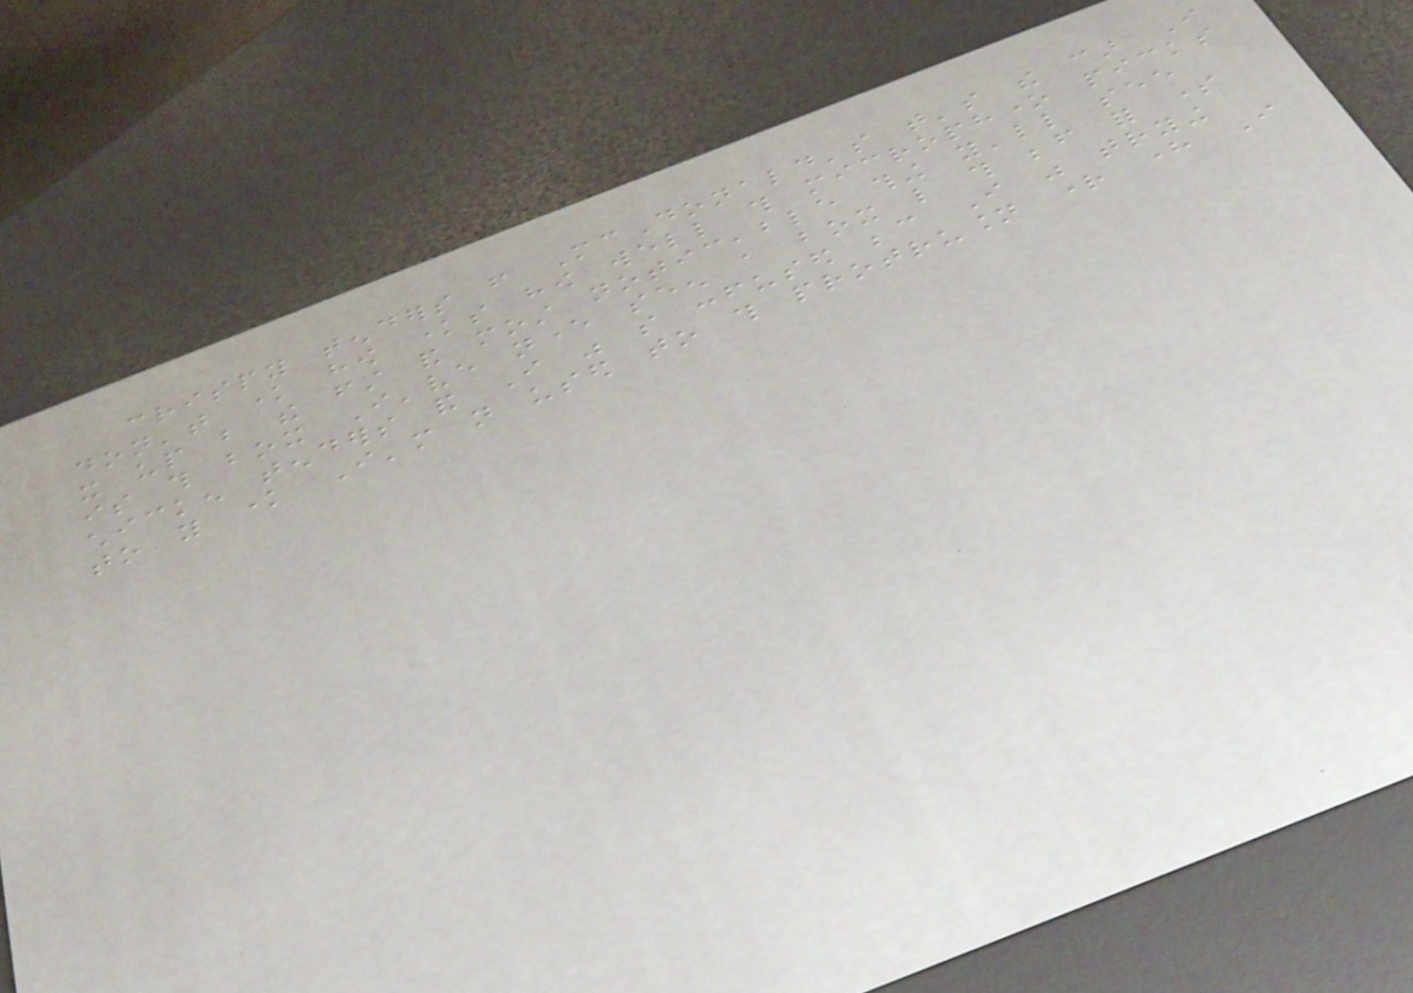crispy tenders from McDonald's that's the car I
don't know how knows how well this microphone picks
it up but the first and most noticeable thing you'll see
is this box I've never seen a box like this before for some
chicken tenders and I was so confused because I was trying
to you know I'm not used to this protrusion right here I
